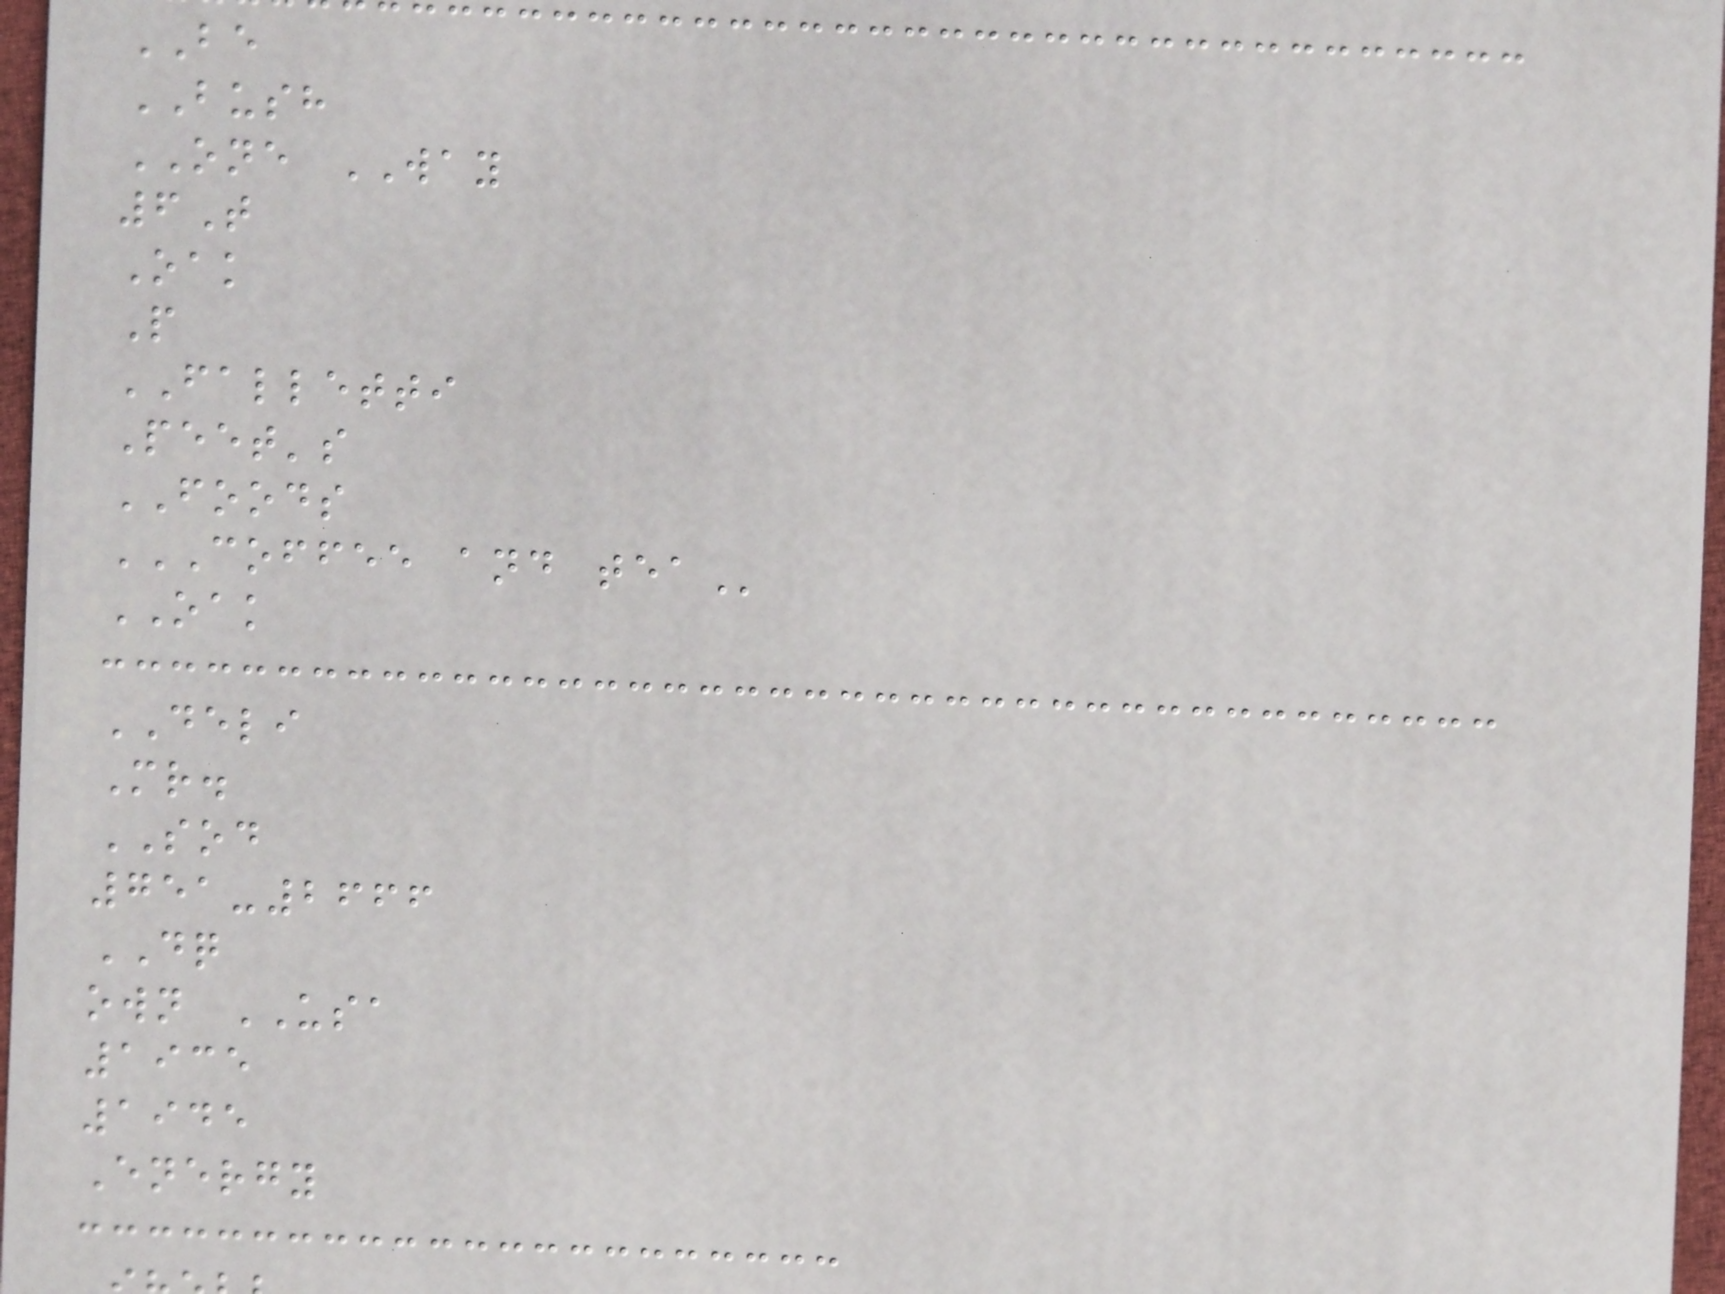BE
BUSH
ONE WAY
6T
Oak
P
FALLETTI
Peet's
FOODS
COFFEE AND TEA
OAK
DELI
Mr.
SOD
751-2666
DQ
own USA
1935
1945
Energy
